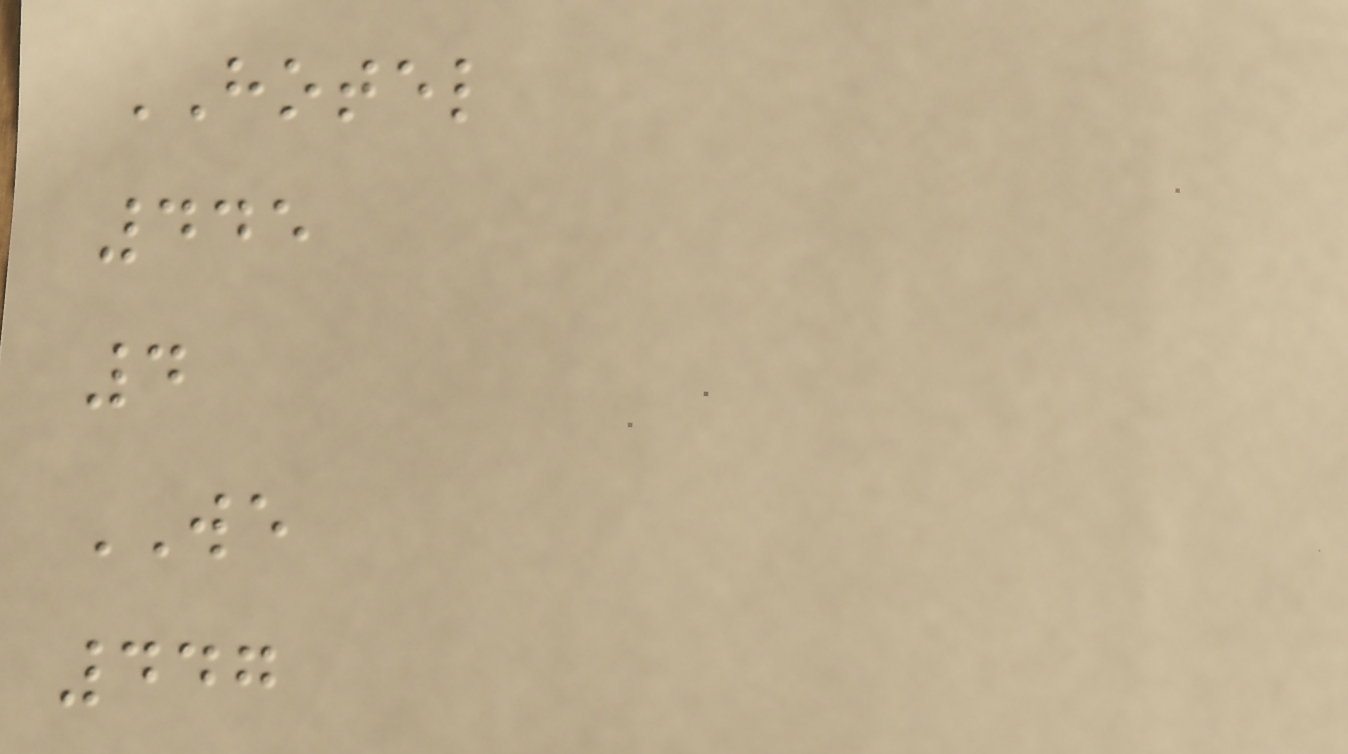HOTEL
445
4
WE
447
